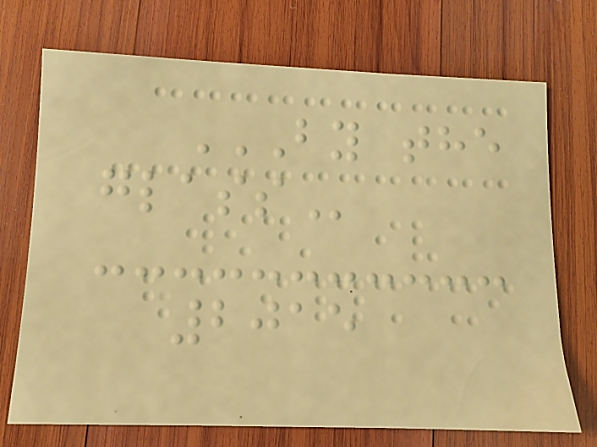BY THE
GLASS
2015
